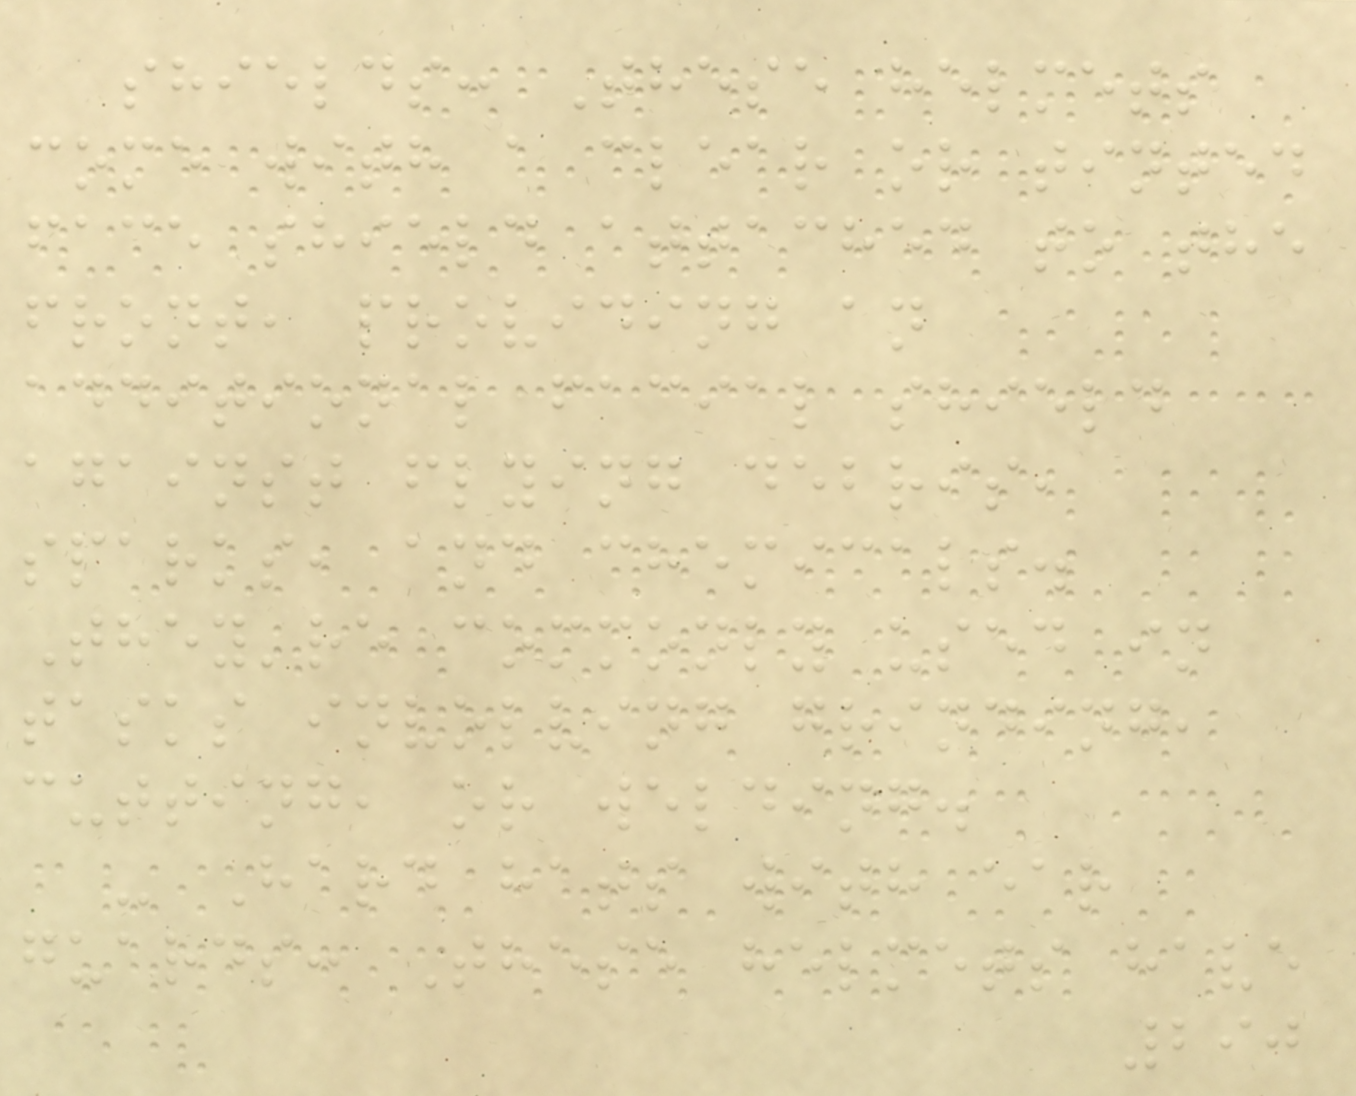shields: These helmets
come with a clear or tinted
face shield attached to the
front, providing an
additional facial shield
against flying debris,
sparks, and chemicals.
They're commonly used in
tasks involving grinding,
cutting, or welding.
- Hard hats with ear
guards: These helmets have
290
